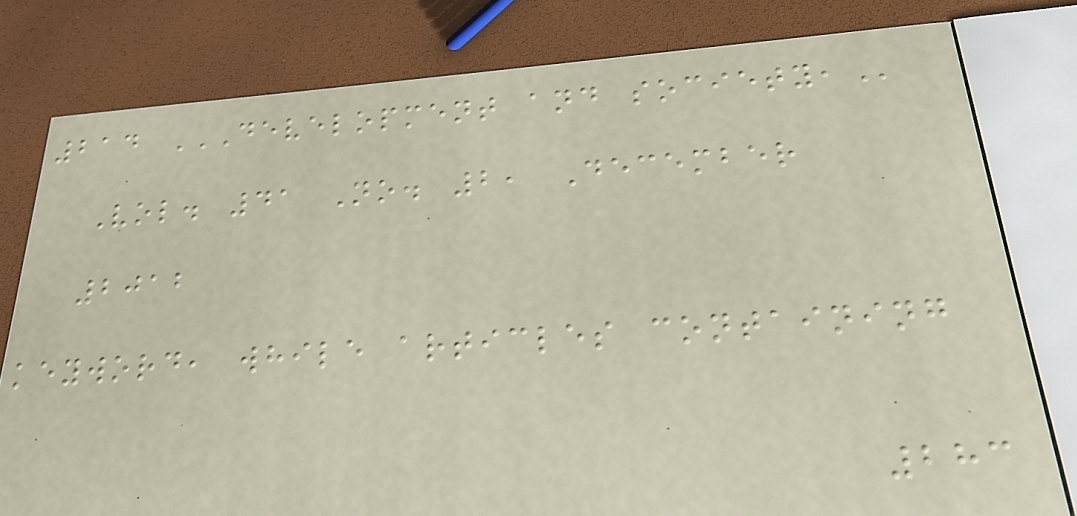214 DEVELOPMENT AND SOCIETY,
Vol. 41 No. 2, December
2012
keyword, while articles containing
283
